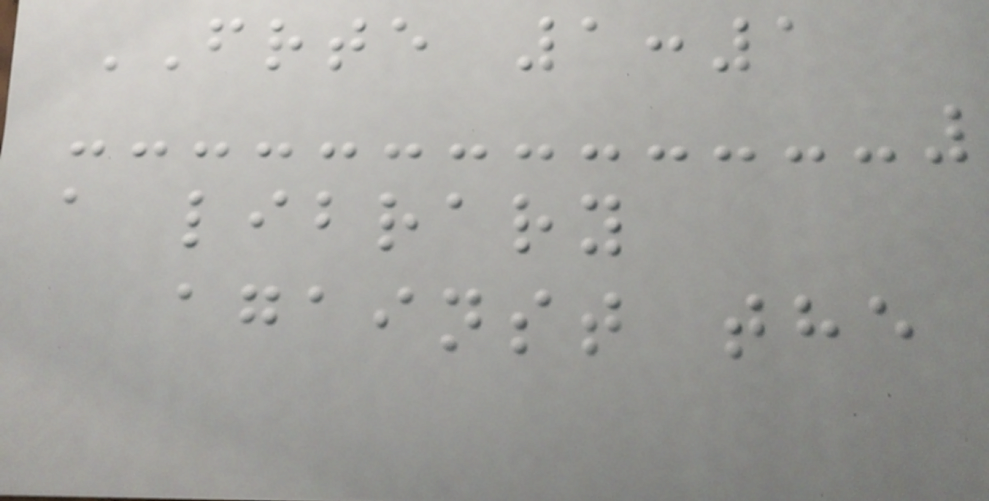FRTE 1:1
a library
against the
